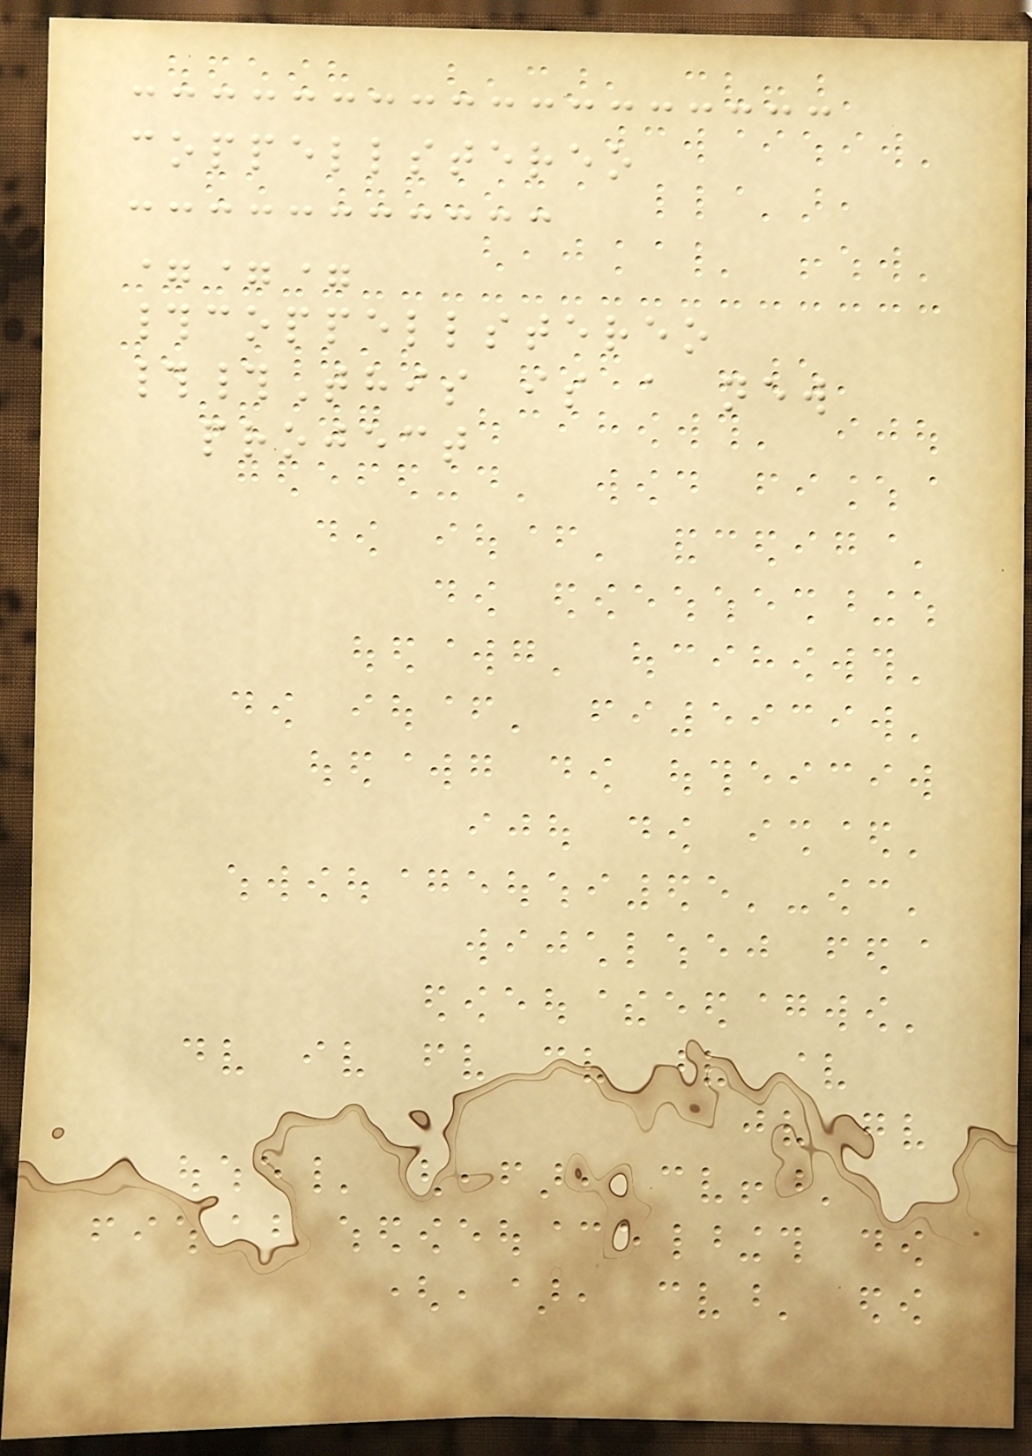coppellstereo
===
#coppellstereo
##This is a new
project
